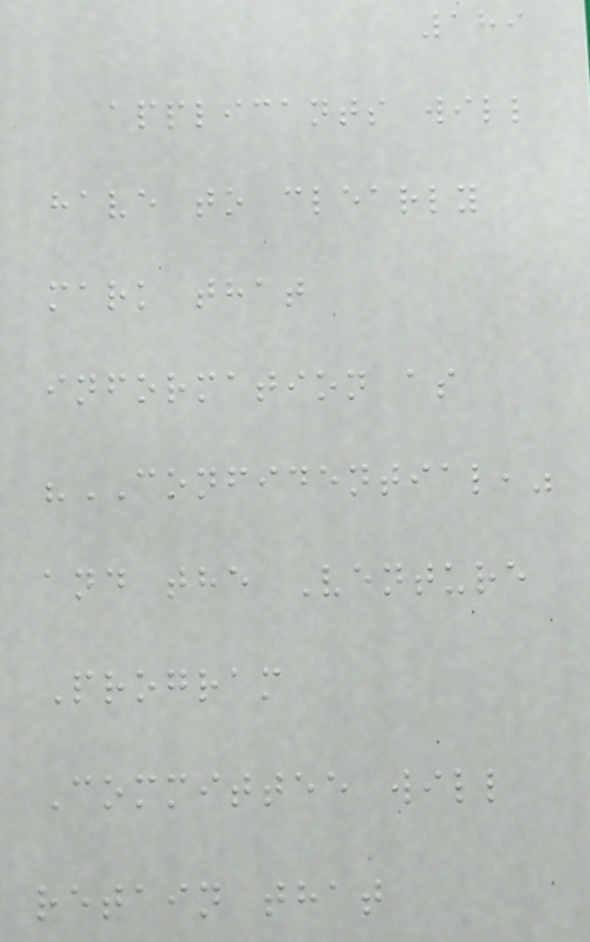189
applicants will
have to clearly
mark that
information as
"CONFIDENTIAL,"
and the Venture
Program
Committee will
retain that
